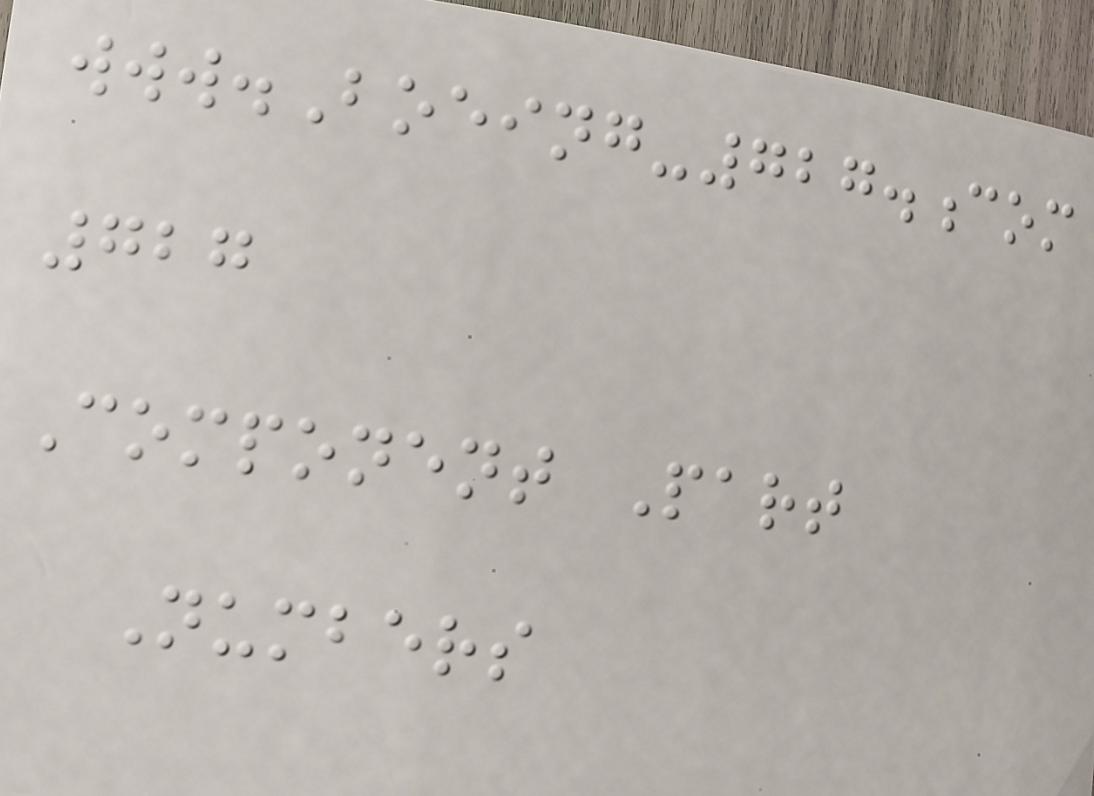www.Boeing-727.com
727
Component Part
Numbers
